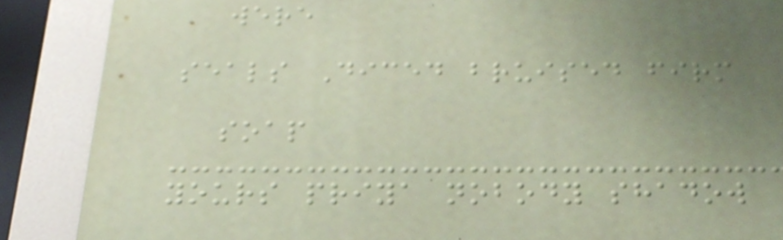were
seals Diced bruised firm
soap
yours priya nobody shadow
